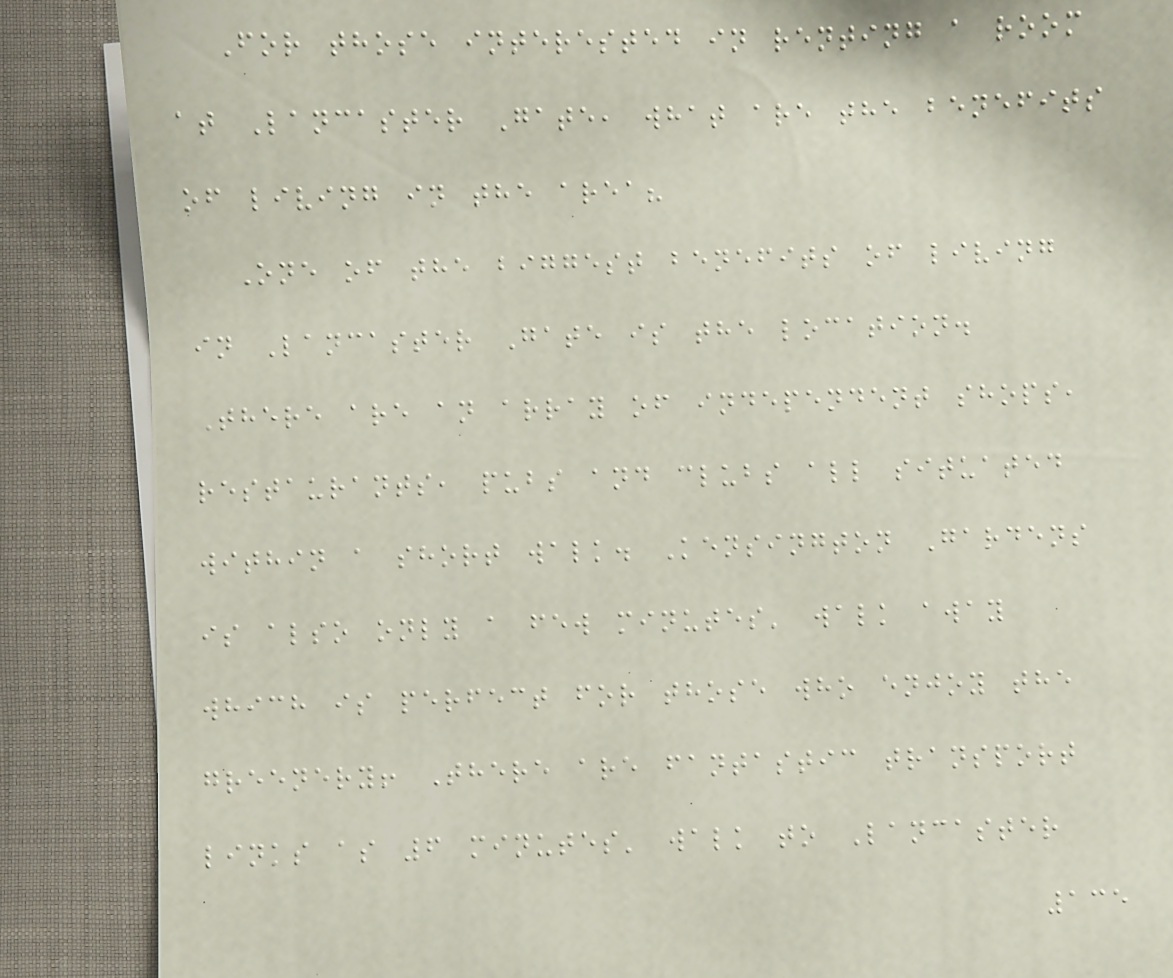For those interested in renting a room
at Lancaster Gate, what are the benefits
of living in the area?
One of the biggest benefits of living
in Lancaster Gate is the location.
There are an array of independent shops,
restaurants, pubs and clubs all situated
within a short walk. Kensington Gardens
is also only a few minutes' walk away
which is perfect for those who enjoy the
greenery! There are fantastic transport
links as 6 minutes' walk to Lancaster
135
